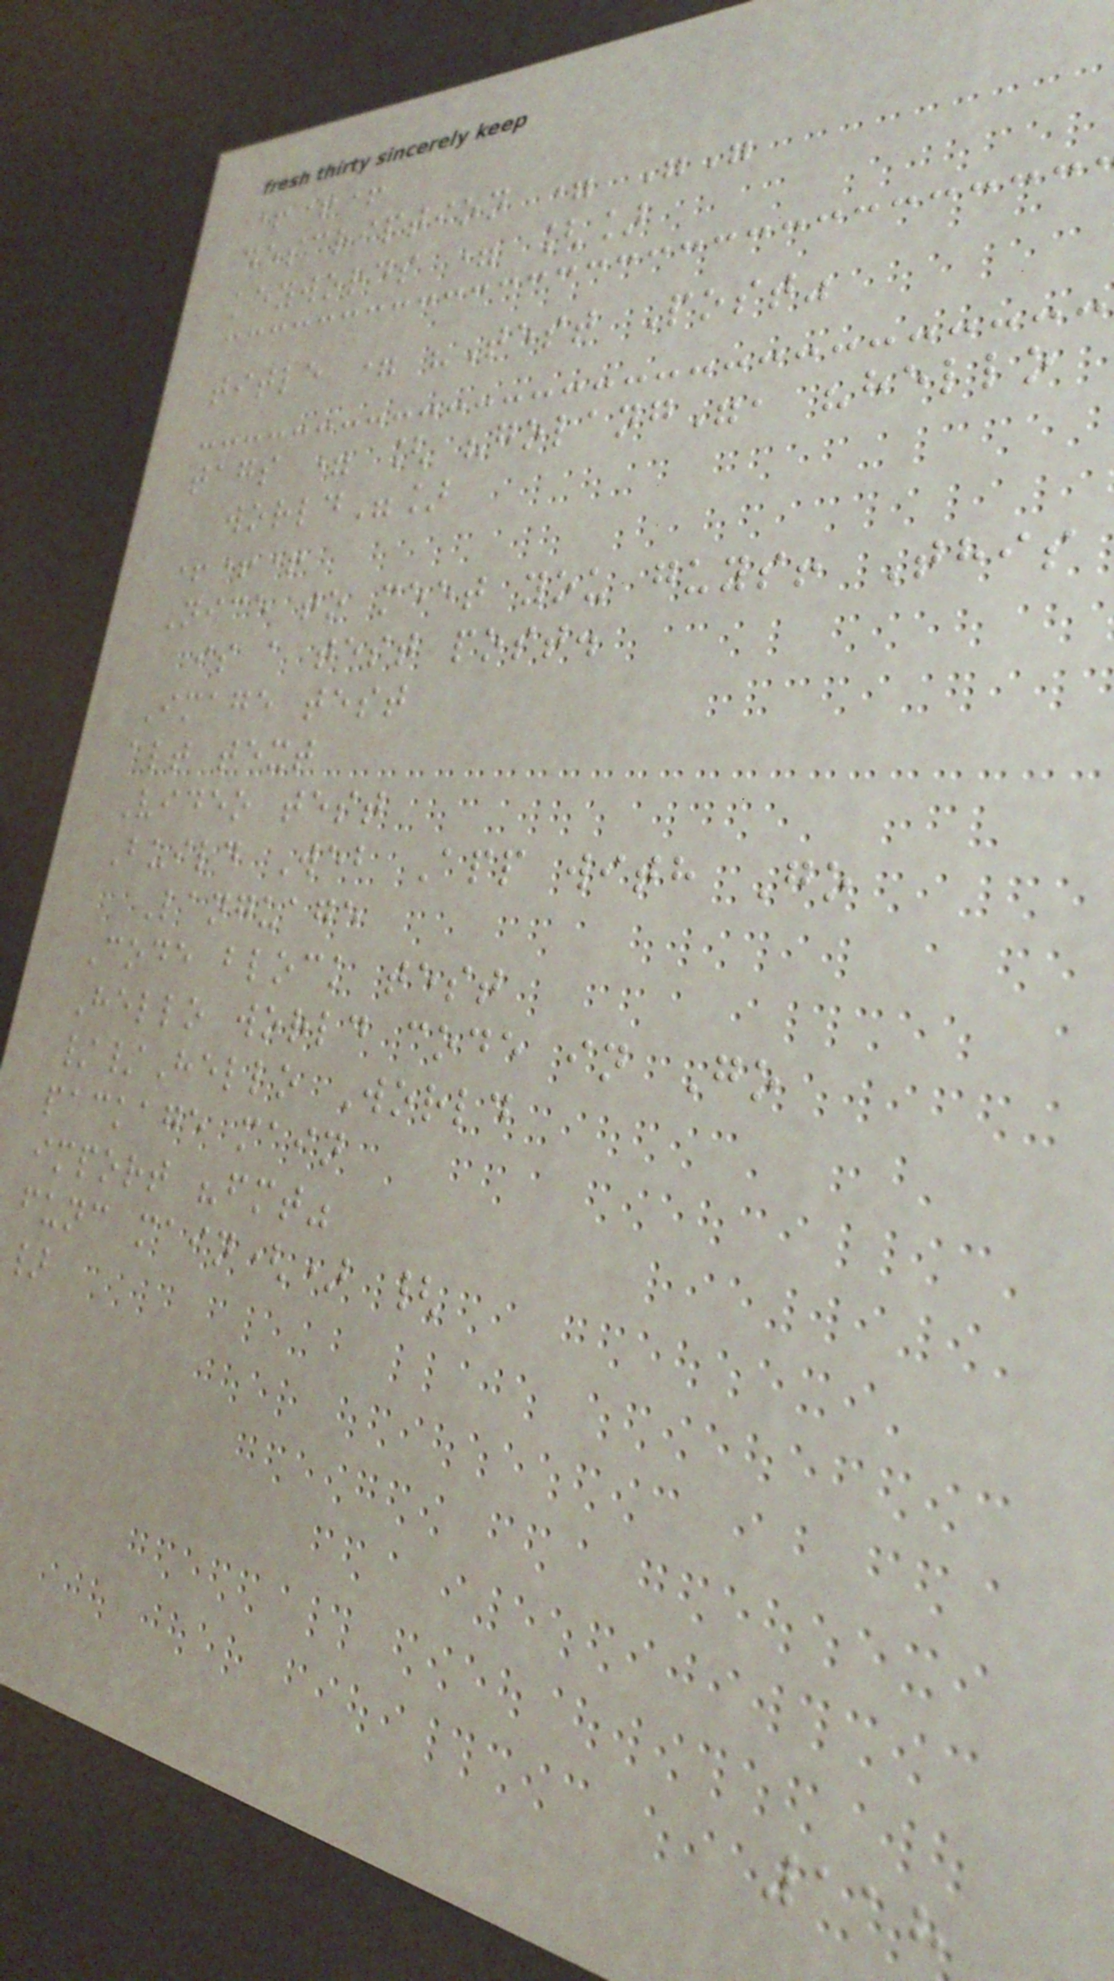+++
description = ""
keywords = []
title = "Test Post"
tags = [ "golang", "hello
world"]
+++
Nice to meet you guys! This
is a test post.
Image test
alt text
Video test
Build Web App with Go
Language
Code block test
Hello world code in Go
//Hello World
package main
import "fmt"
func main() {
}
118
